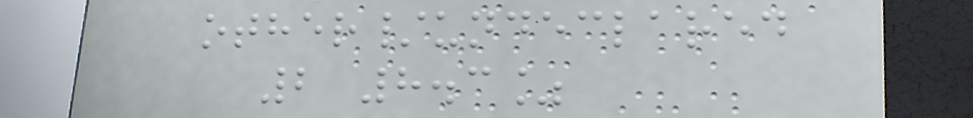other/undeclared
2 8.3%
